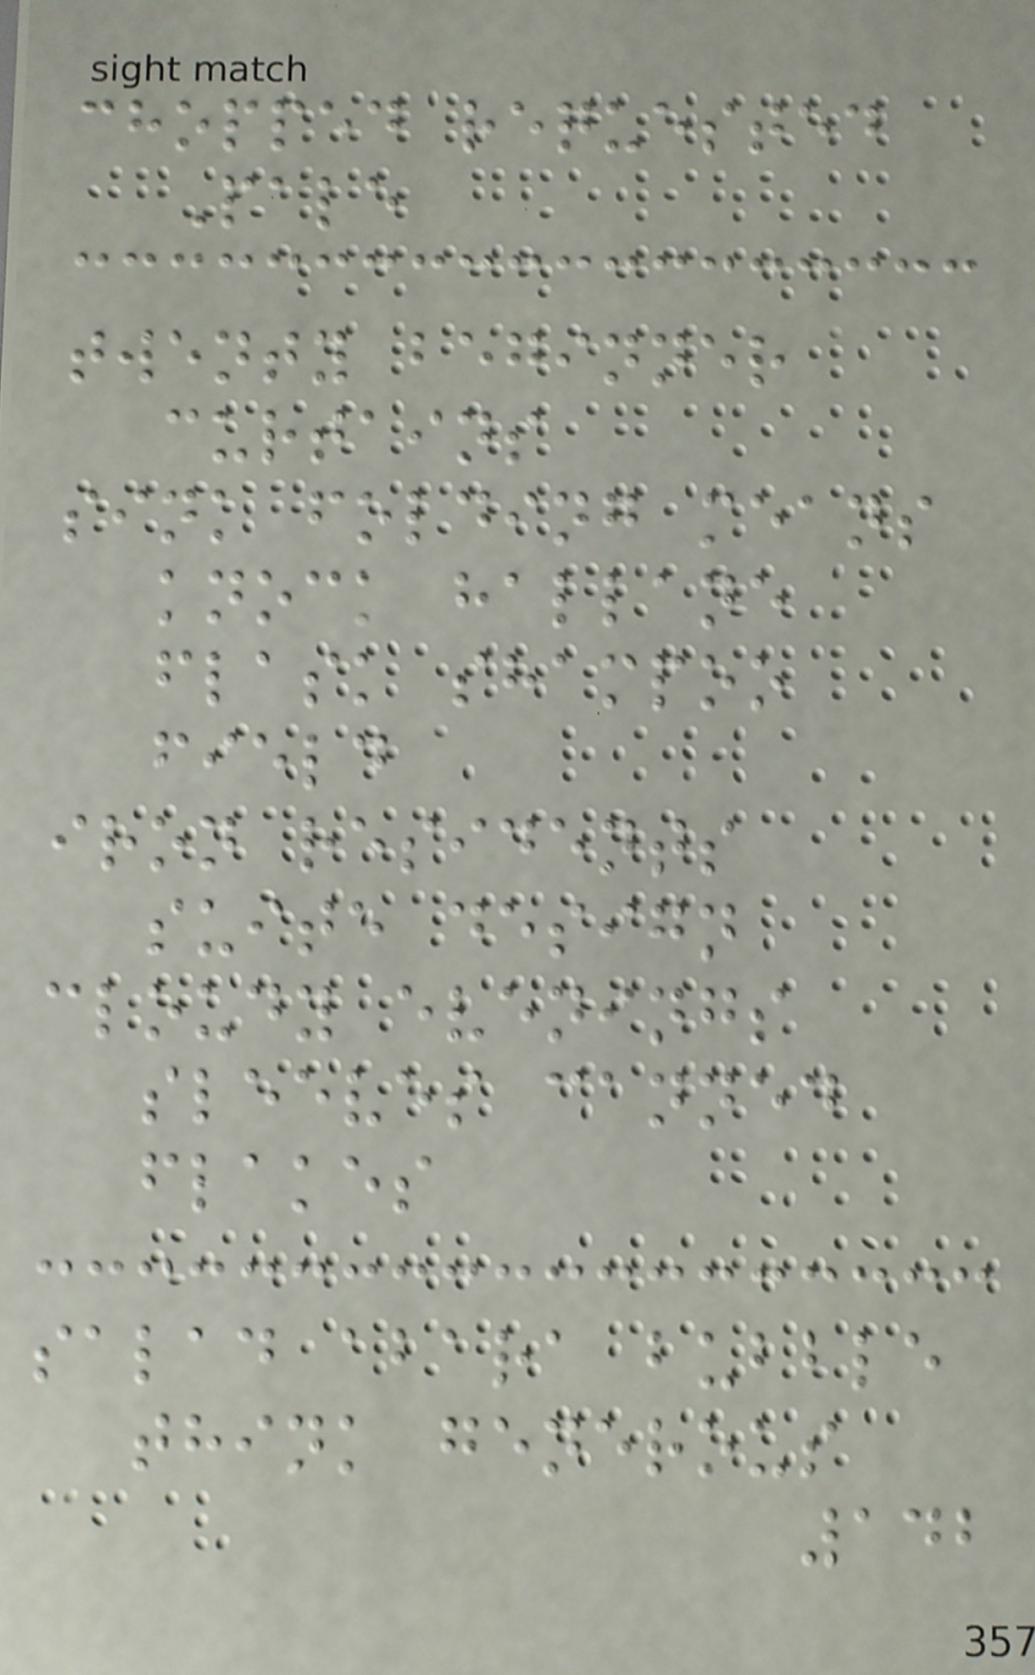chopped requested
Pale
twenty beginner
curtains
sink folding means
knock hallane
flask shampoo
field
iron residents
suite design
cloudy evenings
sleeves canned
flakes
salad abara bubble
think generous
142
